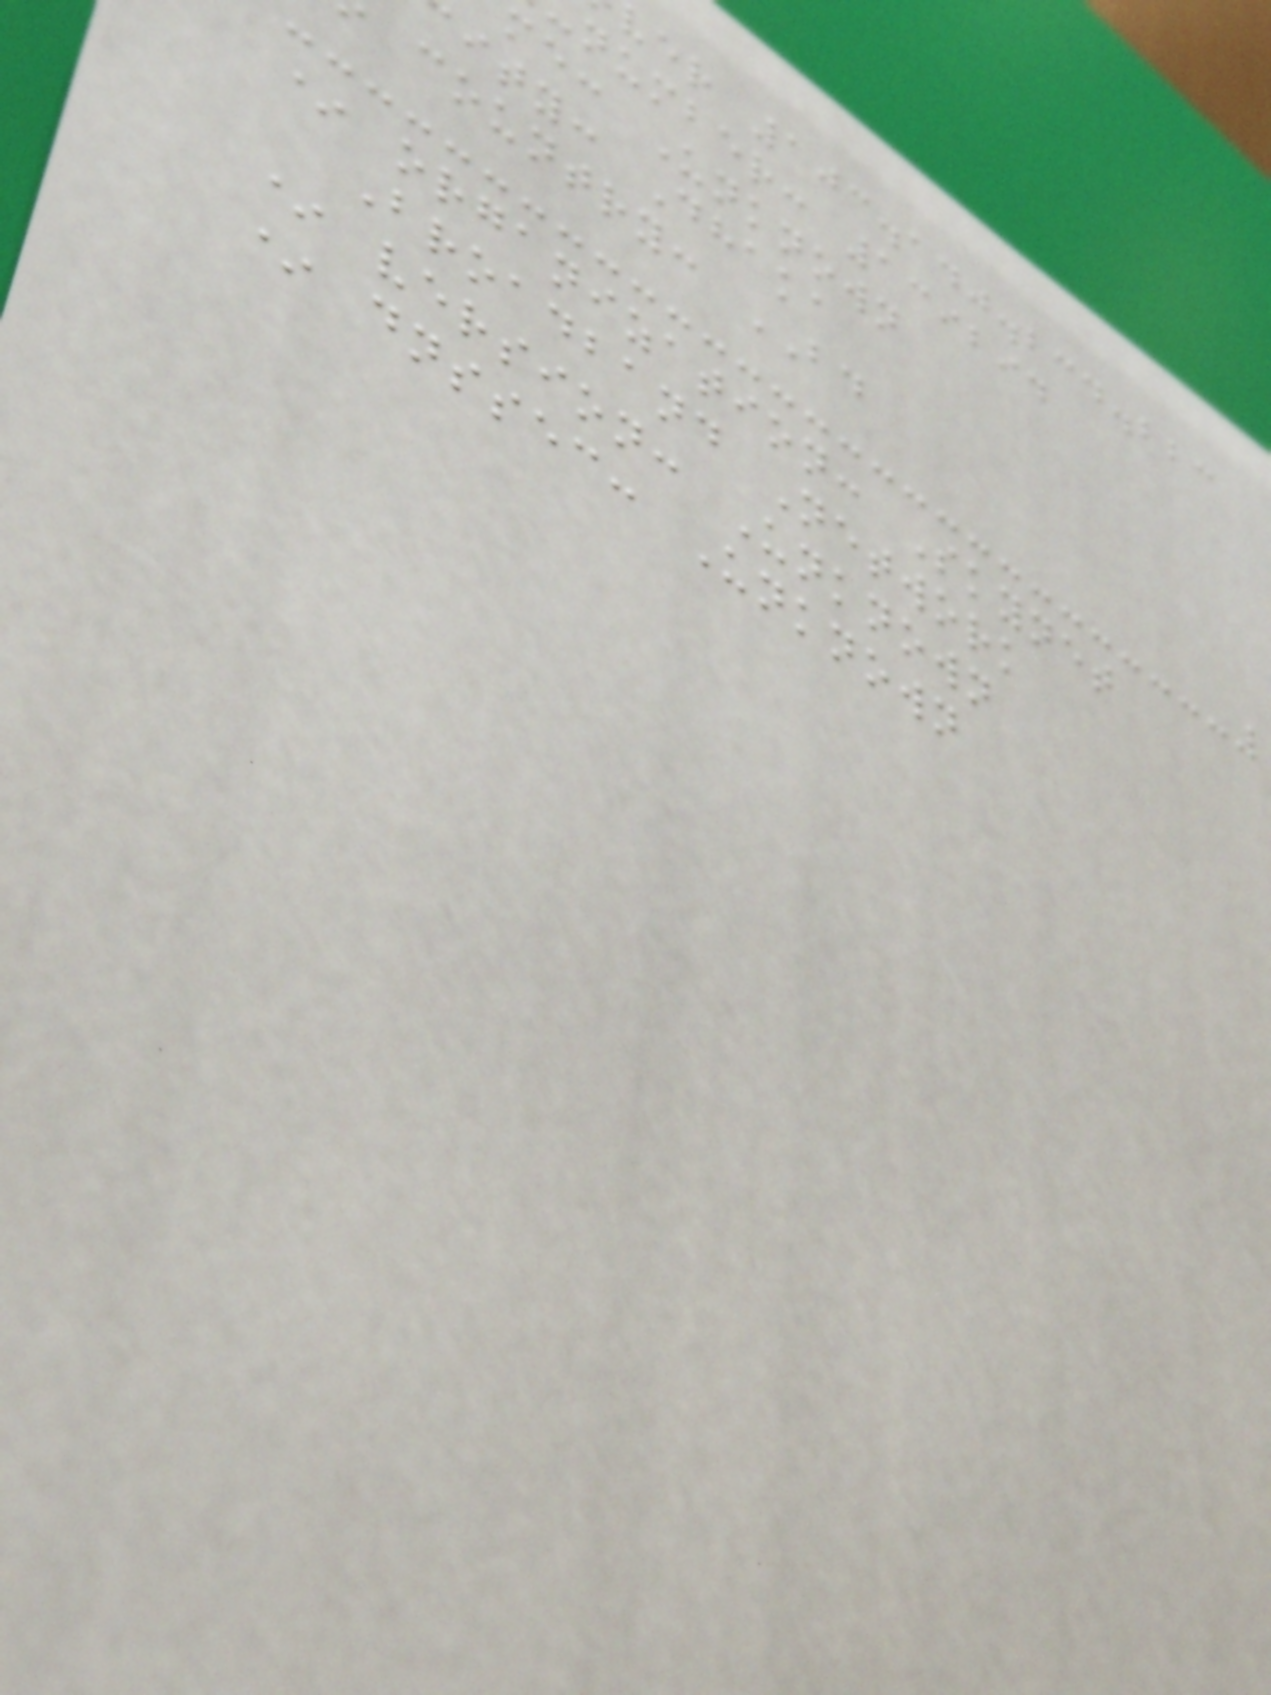ver 103.140.234.223
number: 139294
me: Unknown
ity: Dhaka
country: BD
* organization: Skynet
Broadband Network
* version: Unknown
* dnssec: Unknown
